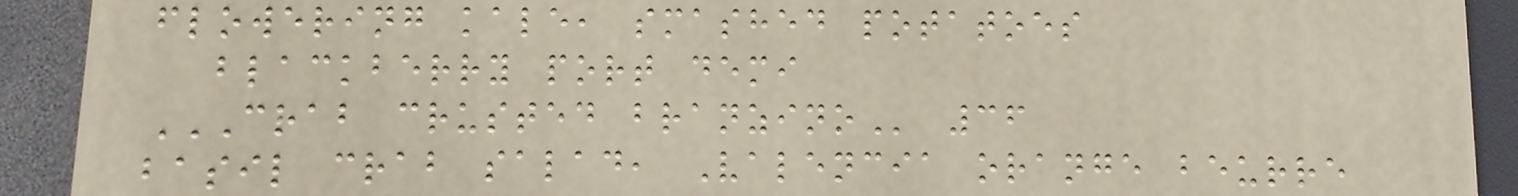flowering kale, smashed potatoes
blackberry port demi
CRAB CRUSTED BRANZINO 36
basil crab salad, Valencia orange beurre
